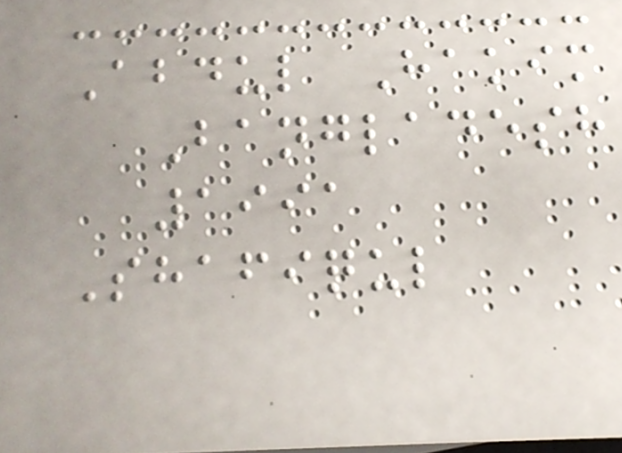Abdul Hakim
Bangladesh
1991
Shafiqul
